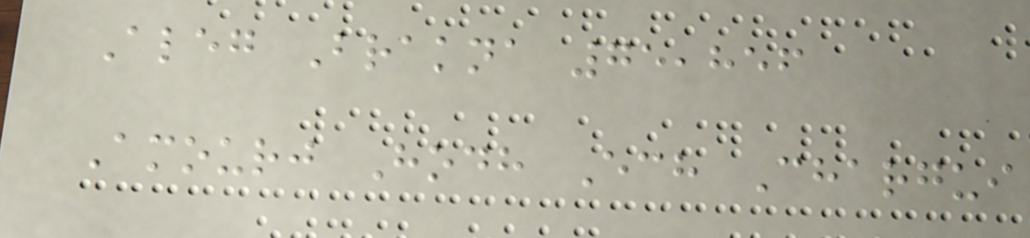Aleg Brakna 75,856
Amourj Hodh Ech Chargui
